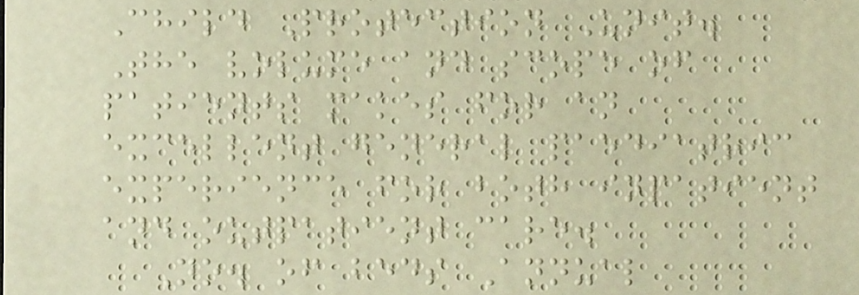Child Protection Unit.
The volume and scope of
patients makes for an
excellent general paediatric
experience for both inpatient
and outpatient care.
No. of beds Annual
